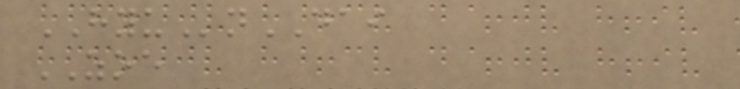HYUnDAI
ZOE
